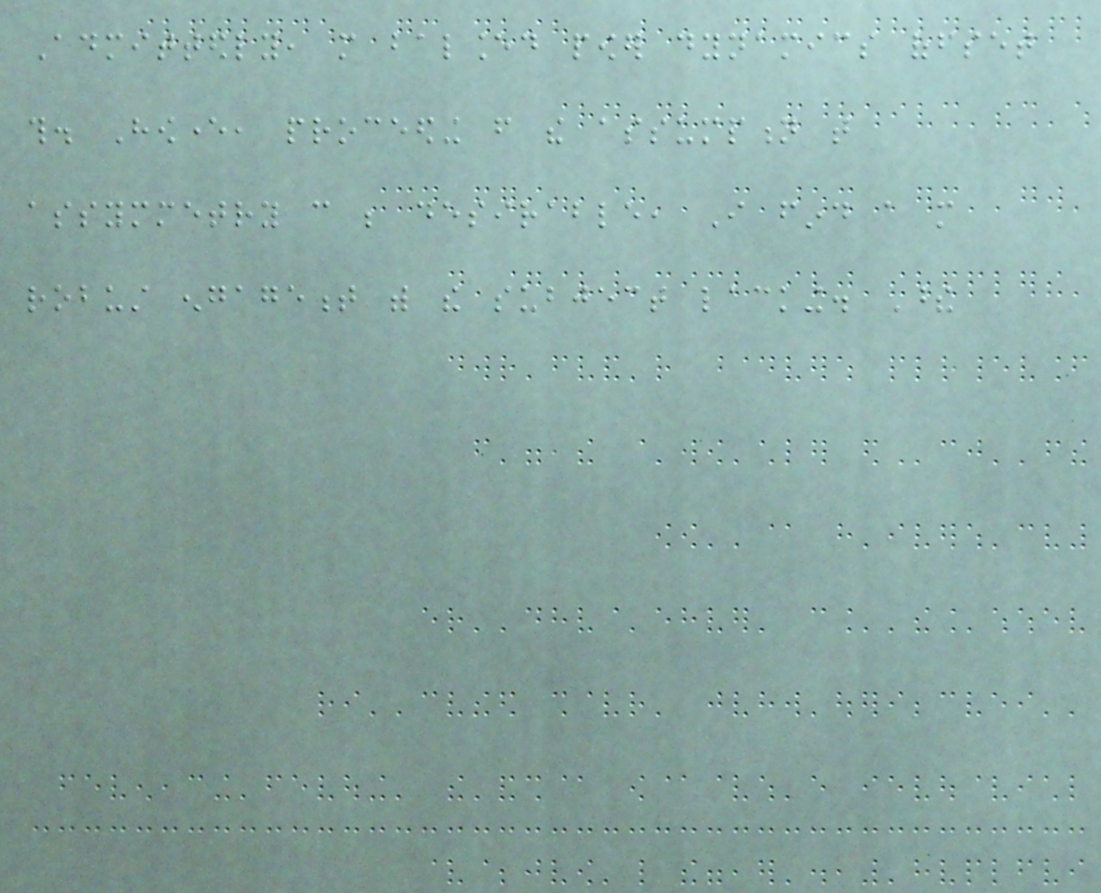Admittedly, more balanced power dynamics offset
this. However, proceeding from the assumption that
assymmetry can be desirable, I find a more
robust engagement with the subject lacking. These
